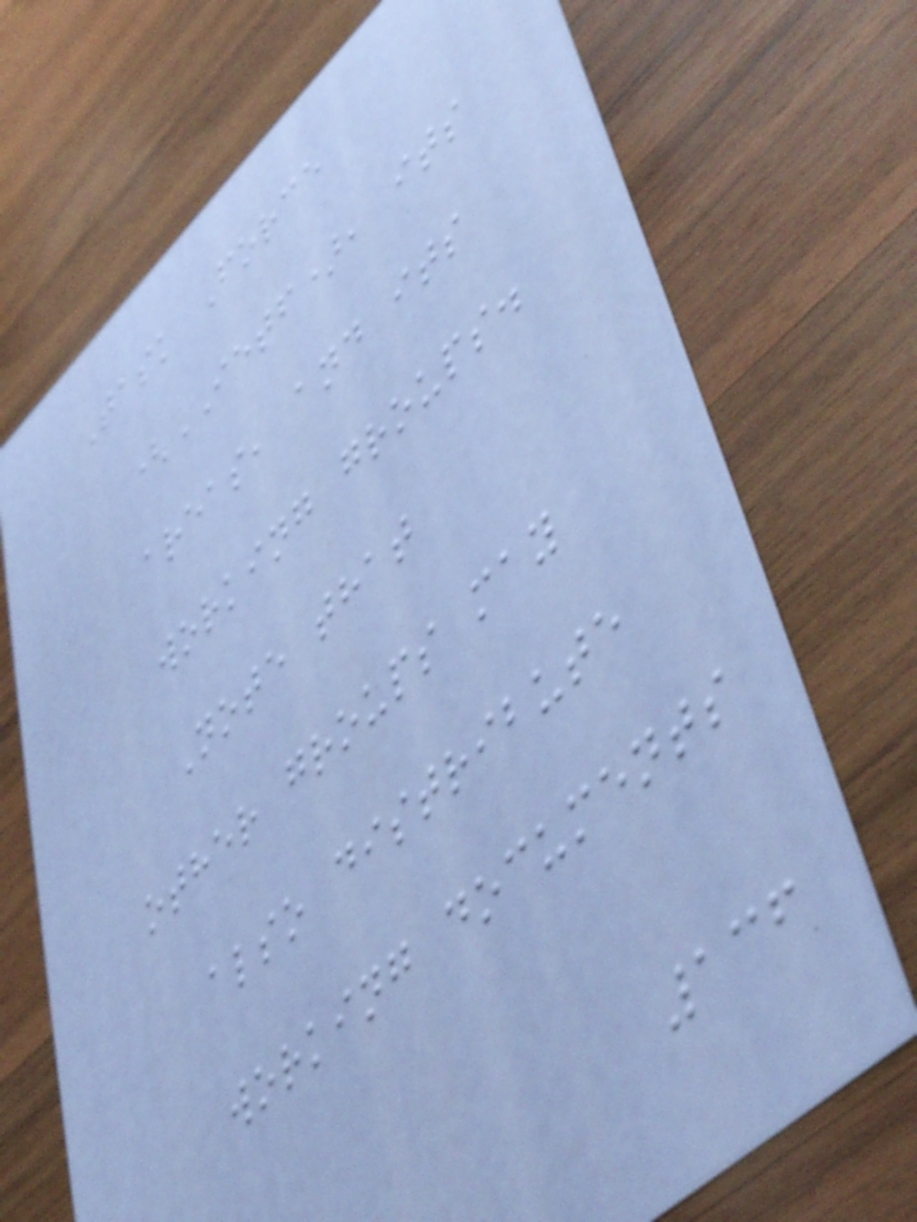Task Force
(IETF), its
areas, and its
working groups.
Note that
other groups may
also distribute
working documents
136
